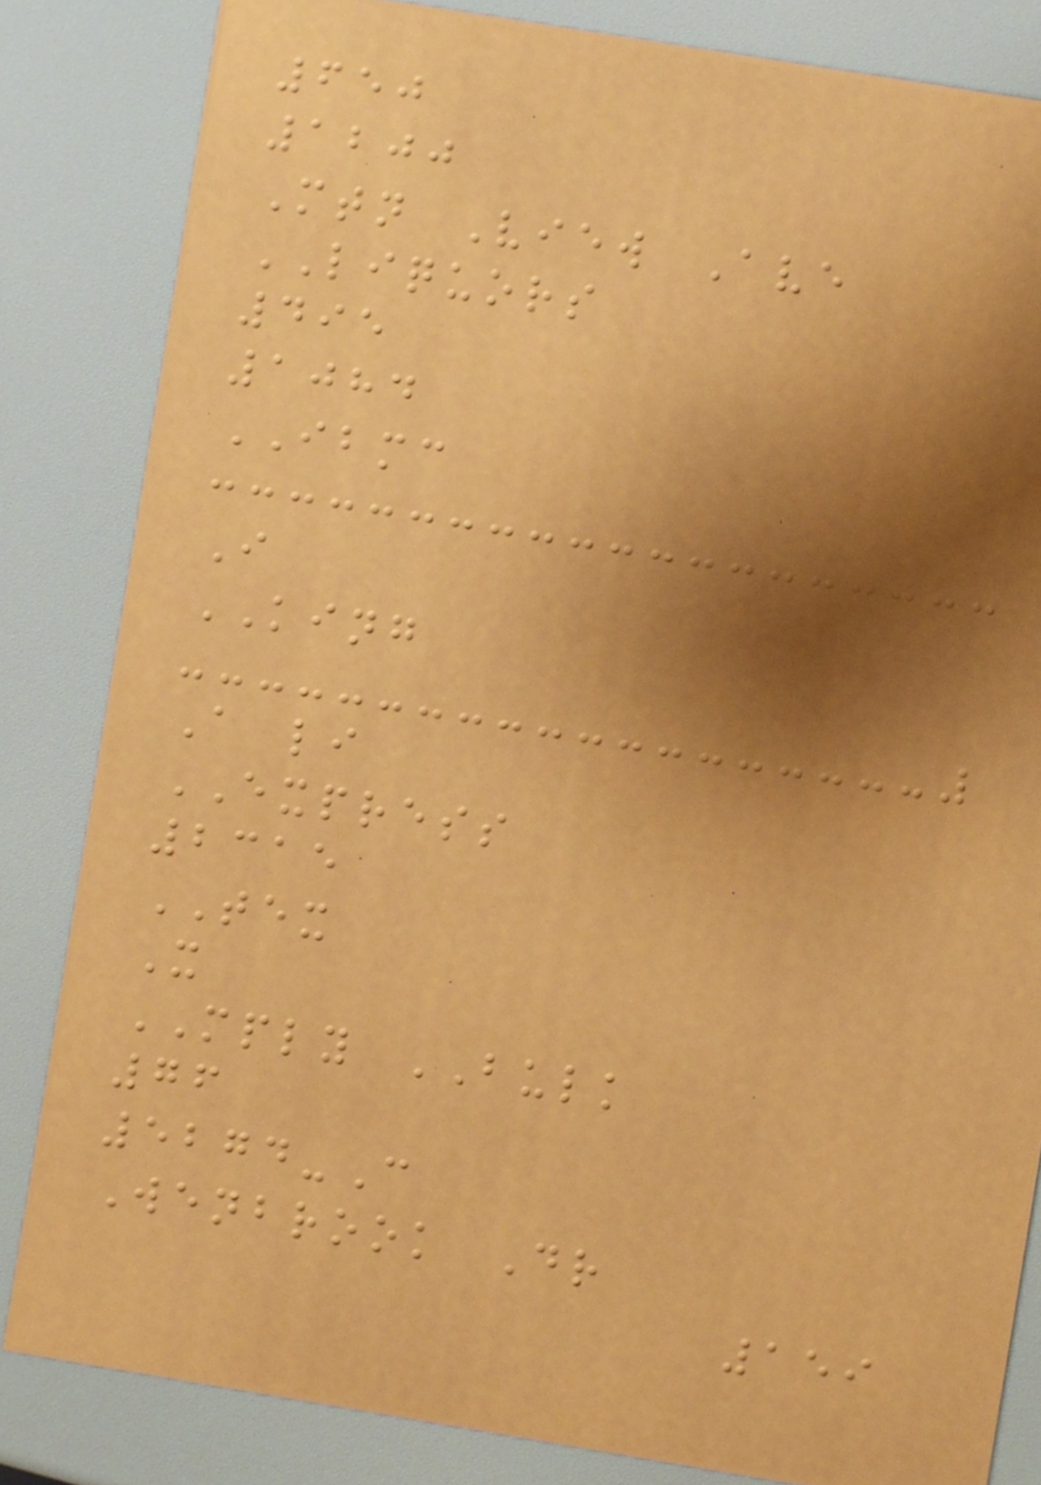650
1200
Mtn View Ave
LIQUORS
495
1084
IBMC
I
KING
A li
EXPRESS
2315
TEX
X
MPLY BULK
76
5274-C
Wenbrook Dr
159
